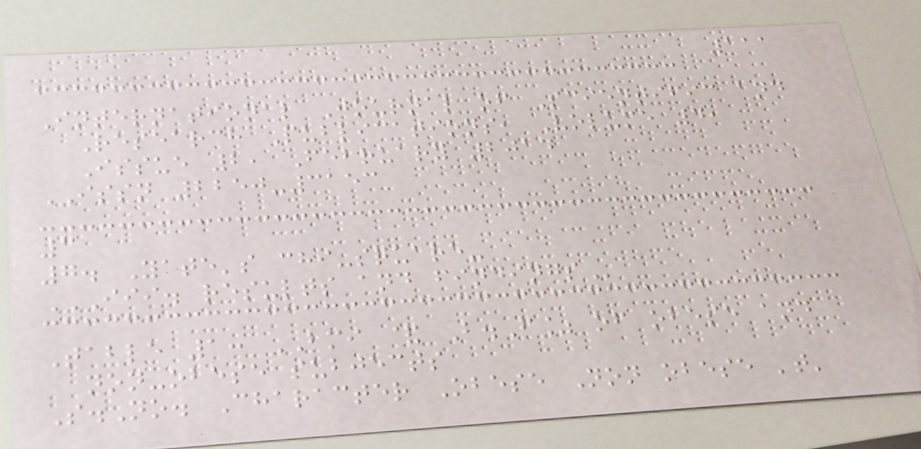111
International Journal of Scientific and
Research Publications, Volume 4,
Issue 2, February 2014
ISSN 2250-3153
3
7. Yate's chi-square-
III. RESULTS AND FINDINGS
Table 1: BMI & B.F% of obese and
non-obese subjects
S.No. Character Obese Non obese 't'
